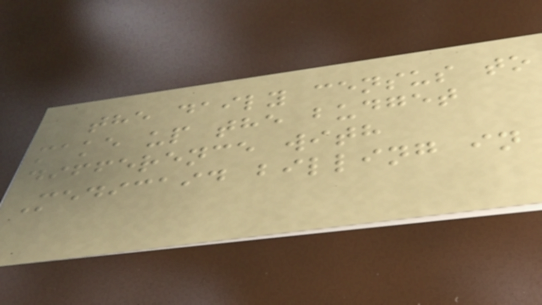the daily census to
make up the budget
difference with
Medicaid billing in
